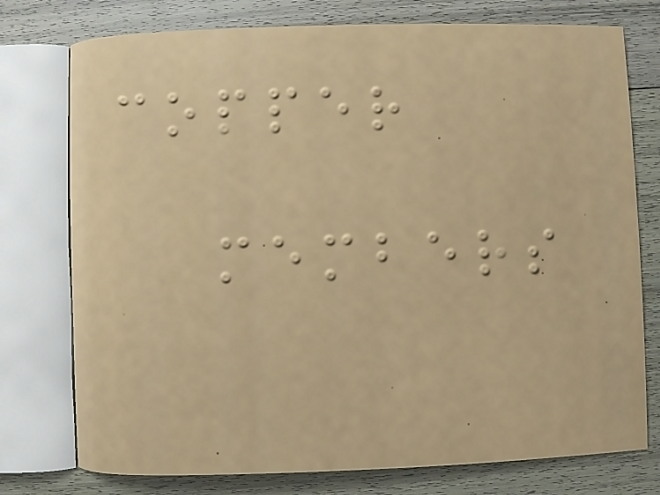copper
members
